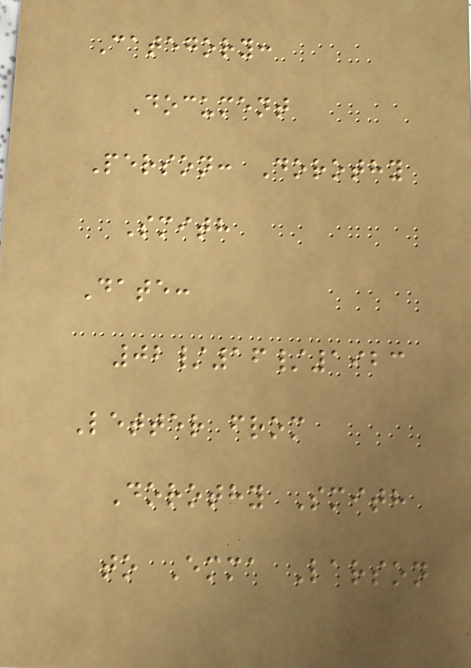Category:
Document
Person: Dorothy
Smith
Date:
02/16/1923
Letter from
Dorothy Smith
to Emma Larson
